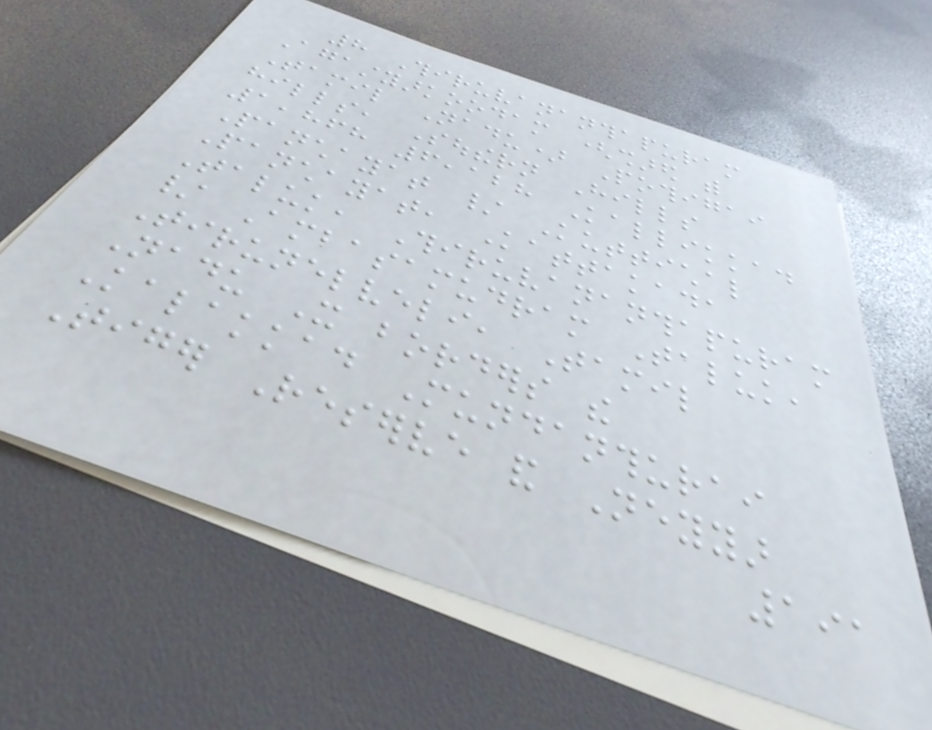8 Thiruvananthapuram
Agastyarkoodam (shared with
Tamil Nadu) Pothigai
hills, Southern Hills
1,868 6,128 Kallikkad
Panchayat / Kuttichal
Panchayat, Kattakada
Taluk, Thiruvananthapuram
/ Ambasamudram Taluk,
Tirunelveli, Tamil
Nadu It borders the
Kalakkad Mundanthurai
Tiger Reserve and Neyyar
191
